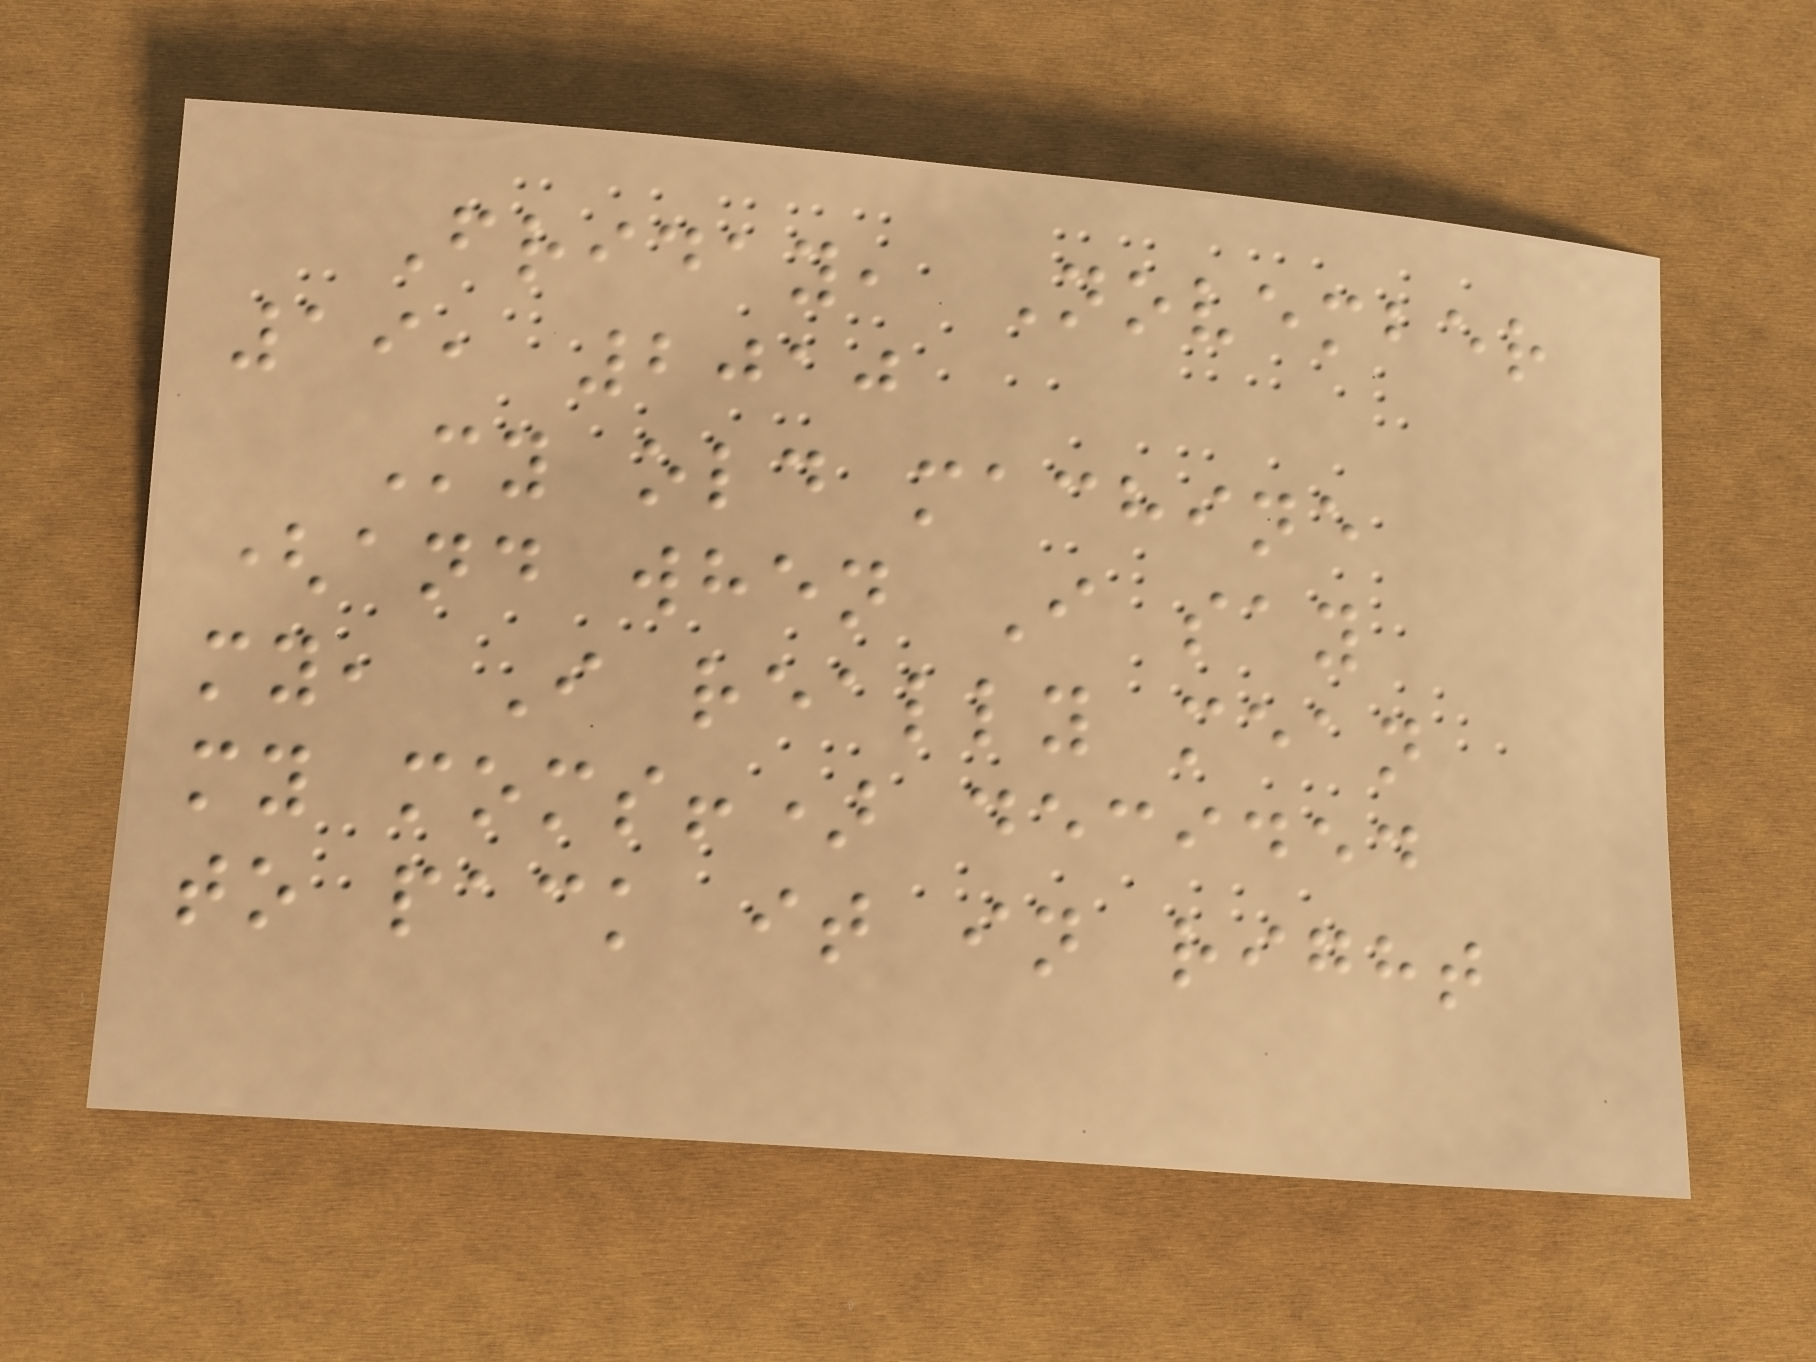Friday, November
19, 2010
My old machine
(and when I say
my, I really mean
my moms!) decided
to pack it in right
